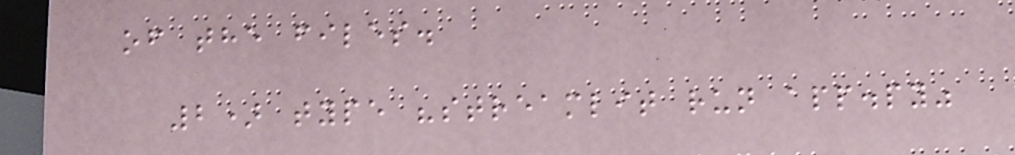of the files.
2) type "streamlit run app.py"
